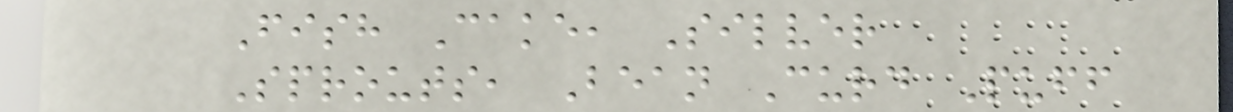Fish Cake, Silver
Sprouts, Bean Curd Puff
